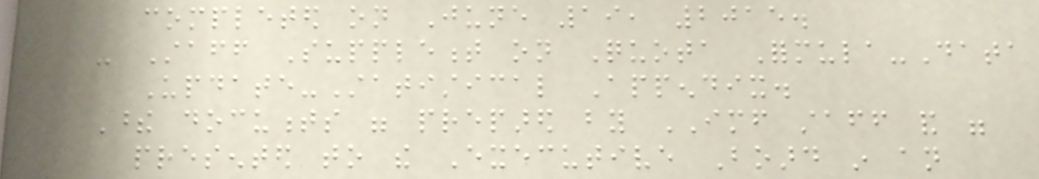completed on June 19, 2015.
- Staff Supplement on Quota Formula-Data
Update-Statistical Appendix.
These documents were prepared by IMF staff and were
presented to the Executive Board in an
